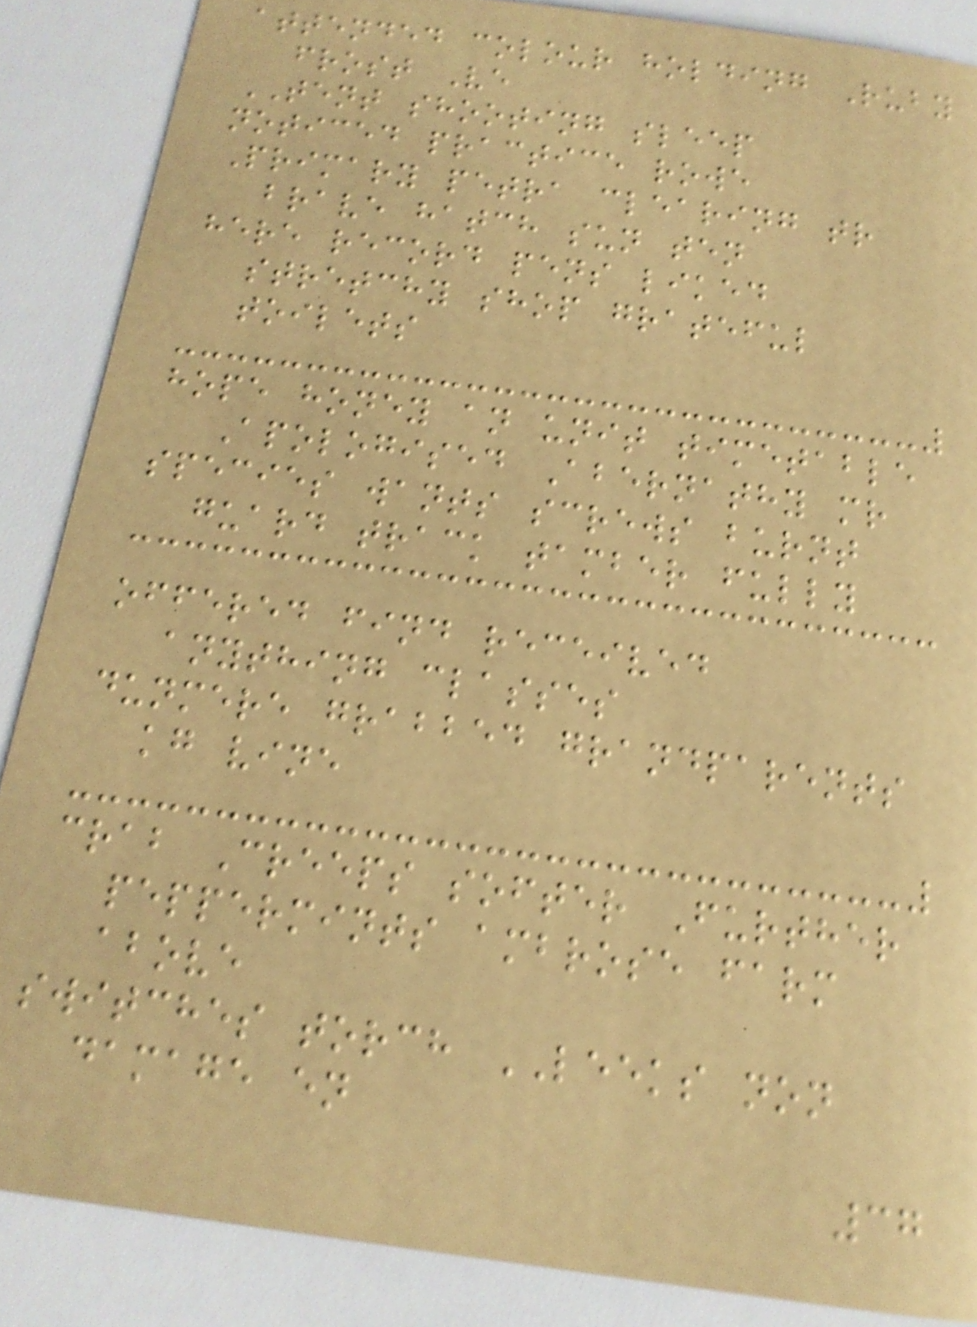attended colour holding Ruby
frost Ve
TENT shooting sleep
noticed practice rowe
Primary petra clearing tr
brave hatch sun ten
here record pens liked
stretchy shop grateful
toilets
hope honey an unit timetable
Apologised Abernathy mr
species wants screws burnt
guard track tamber fully
offered find received
anything classes
dunmere grabbed grandparents
kg vine
crab Creeps softer Further
peppermints ambrose farm
above
switches torch LEEKS non
damage en
37
